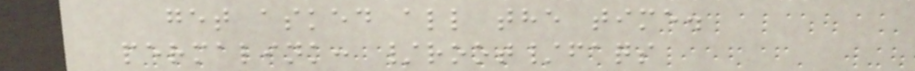get asked all the time.
permalink: /root/faqs
